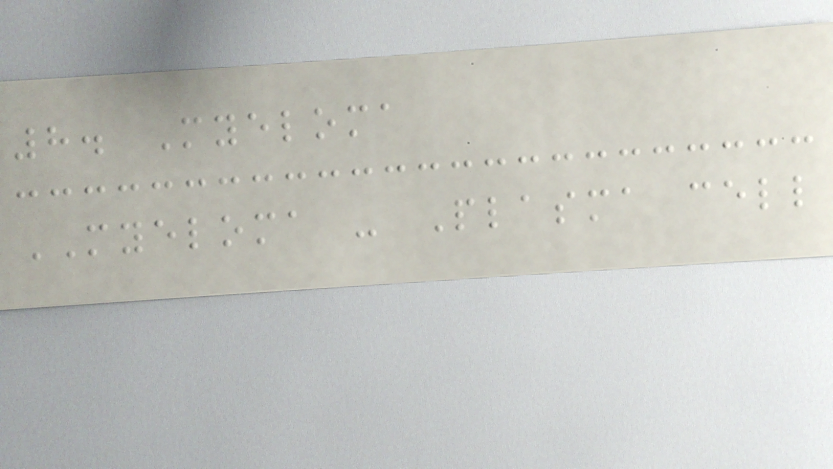8. Myeloma
MYELOMA - Plasma cell
